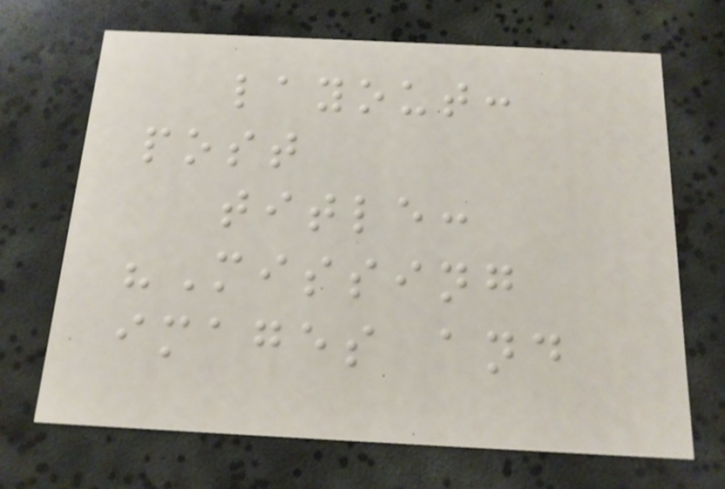layout:
post
title:
"Missing
images and
